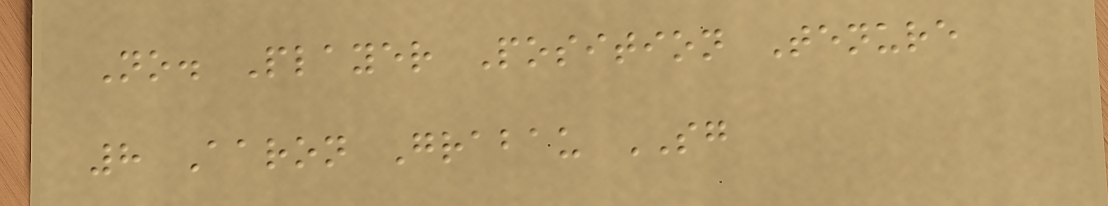No. Player Position Tenure
8 Aaron Grabau SG
